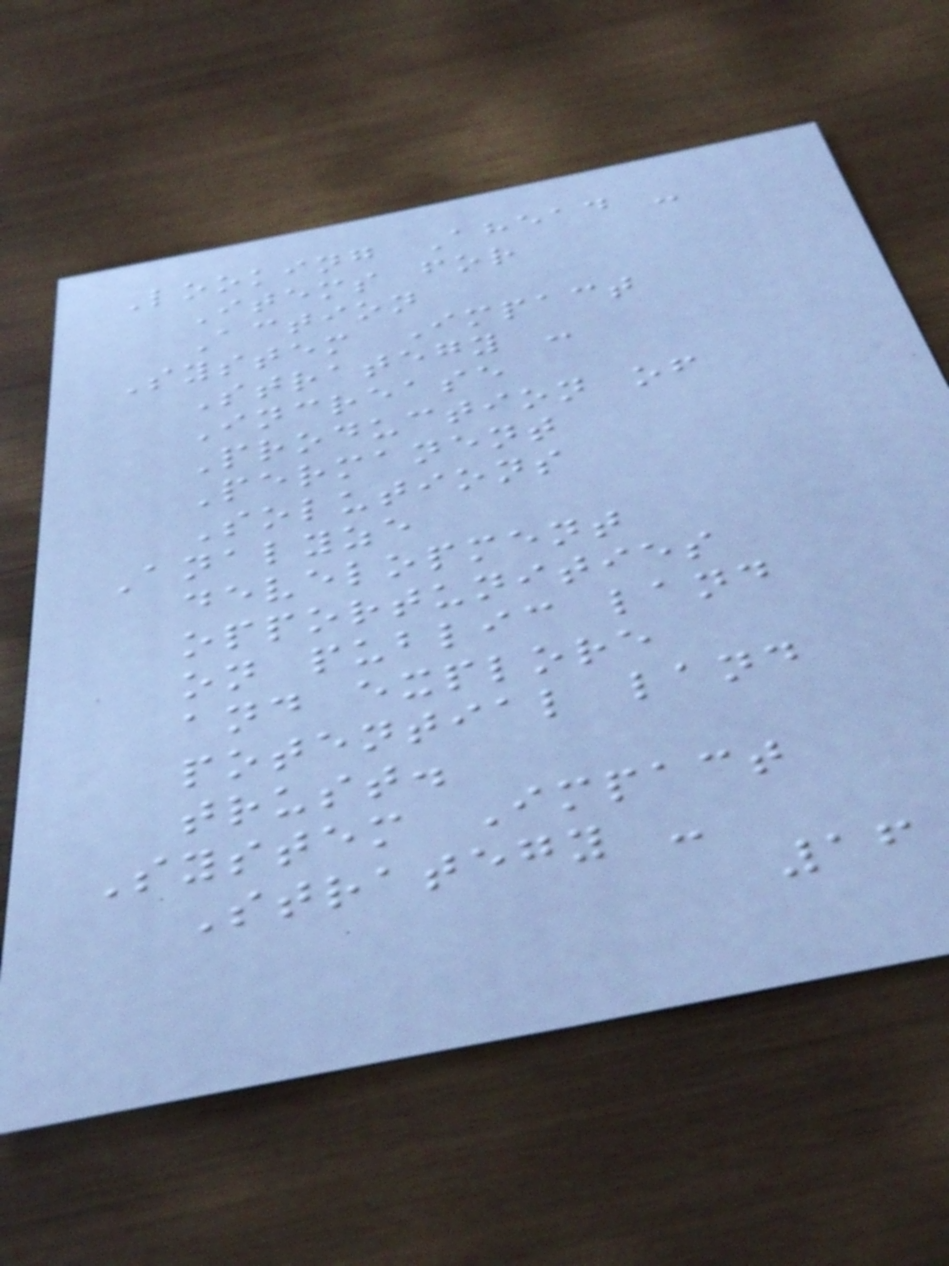Looking Ahead -
Items for
Action
System Impact
Strategy -
Increase
Production of
Permanent
Solutions
Analyze
development
opportunities
on public land
and explore
potential land
trust.
System Impact
Strategy -
16
